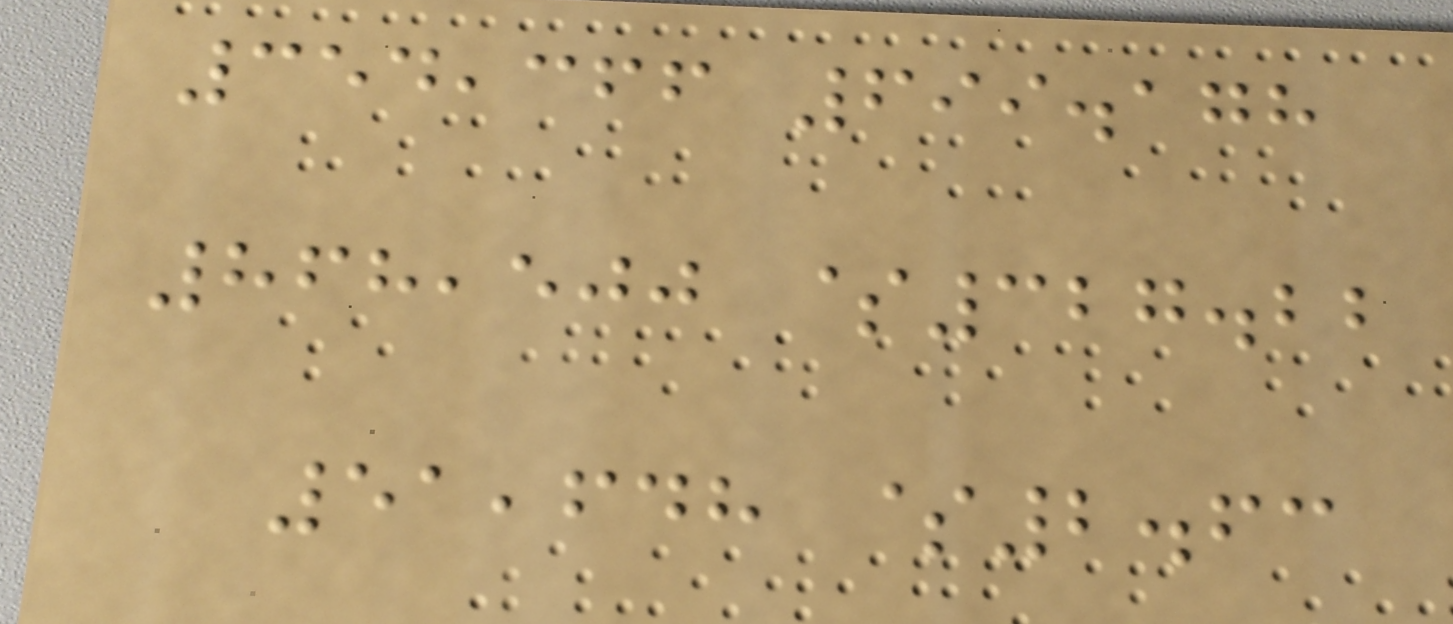354,366 699.178
868,500 $327.22
51,648 $2.63
